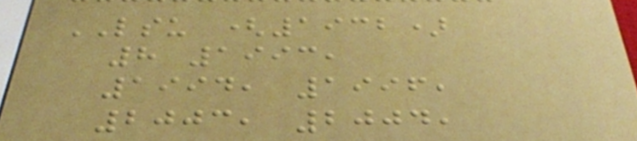LSU (1932)
8 1993,
1994, 1996,
2003, 2004,
